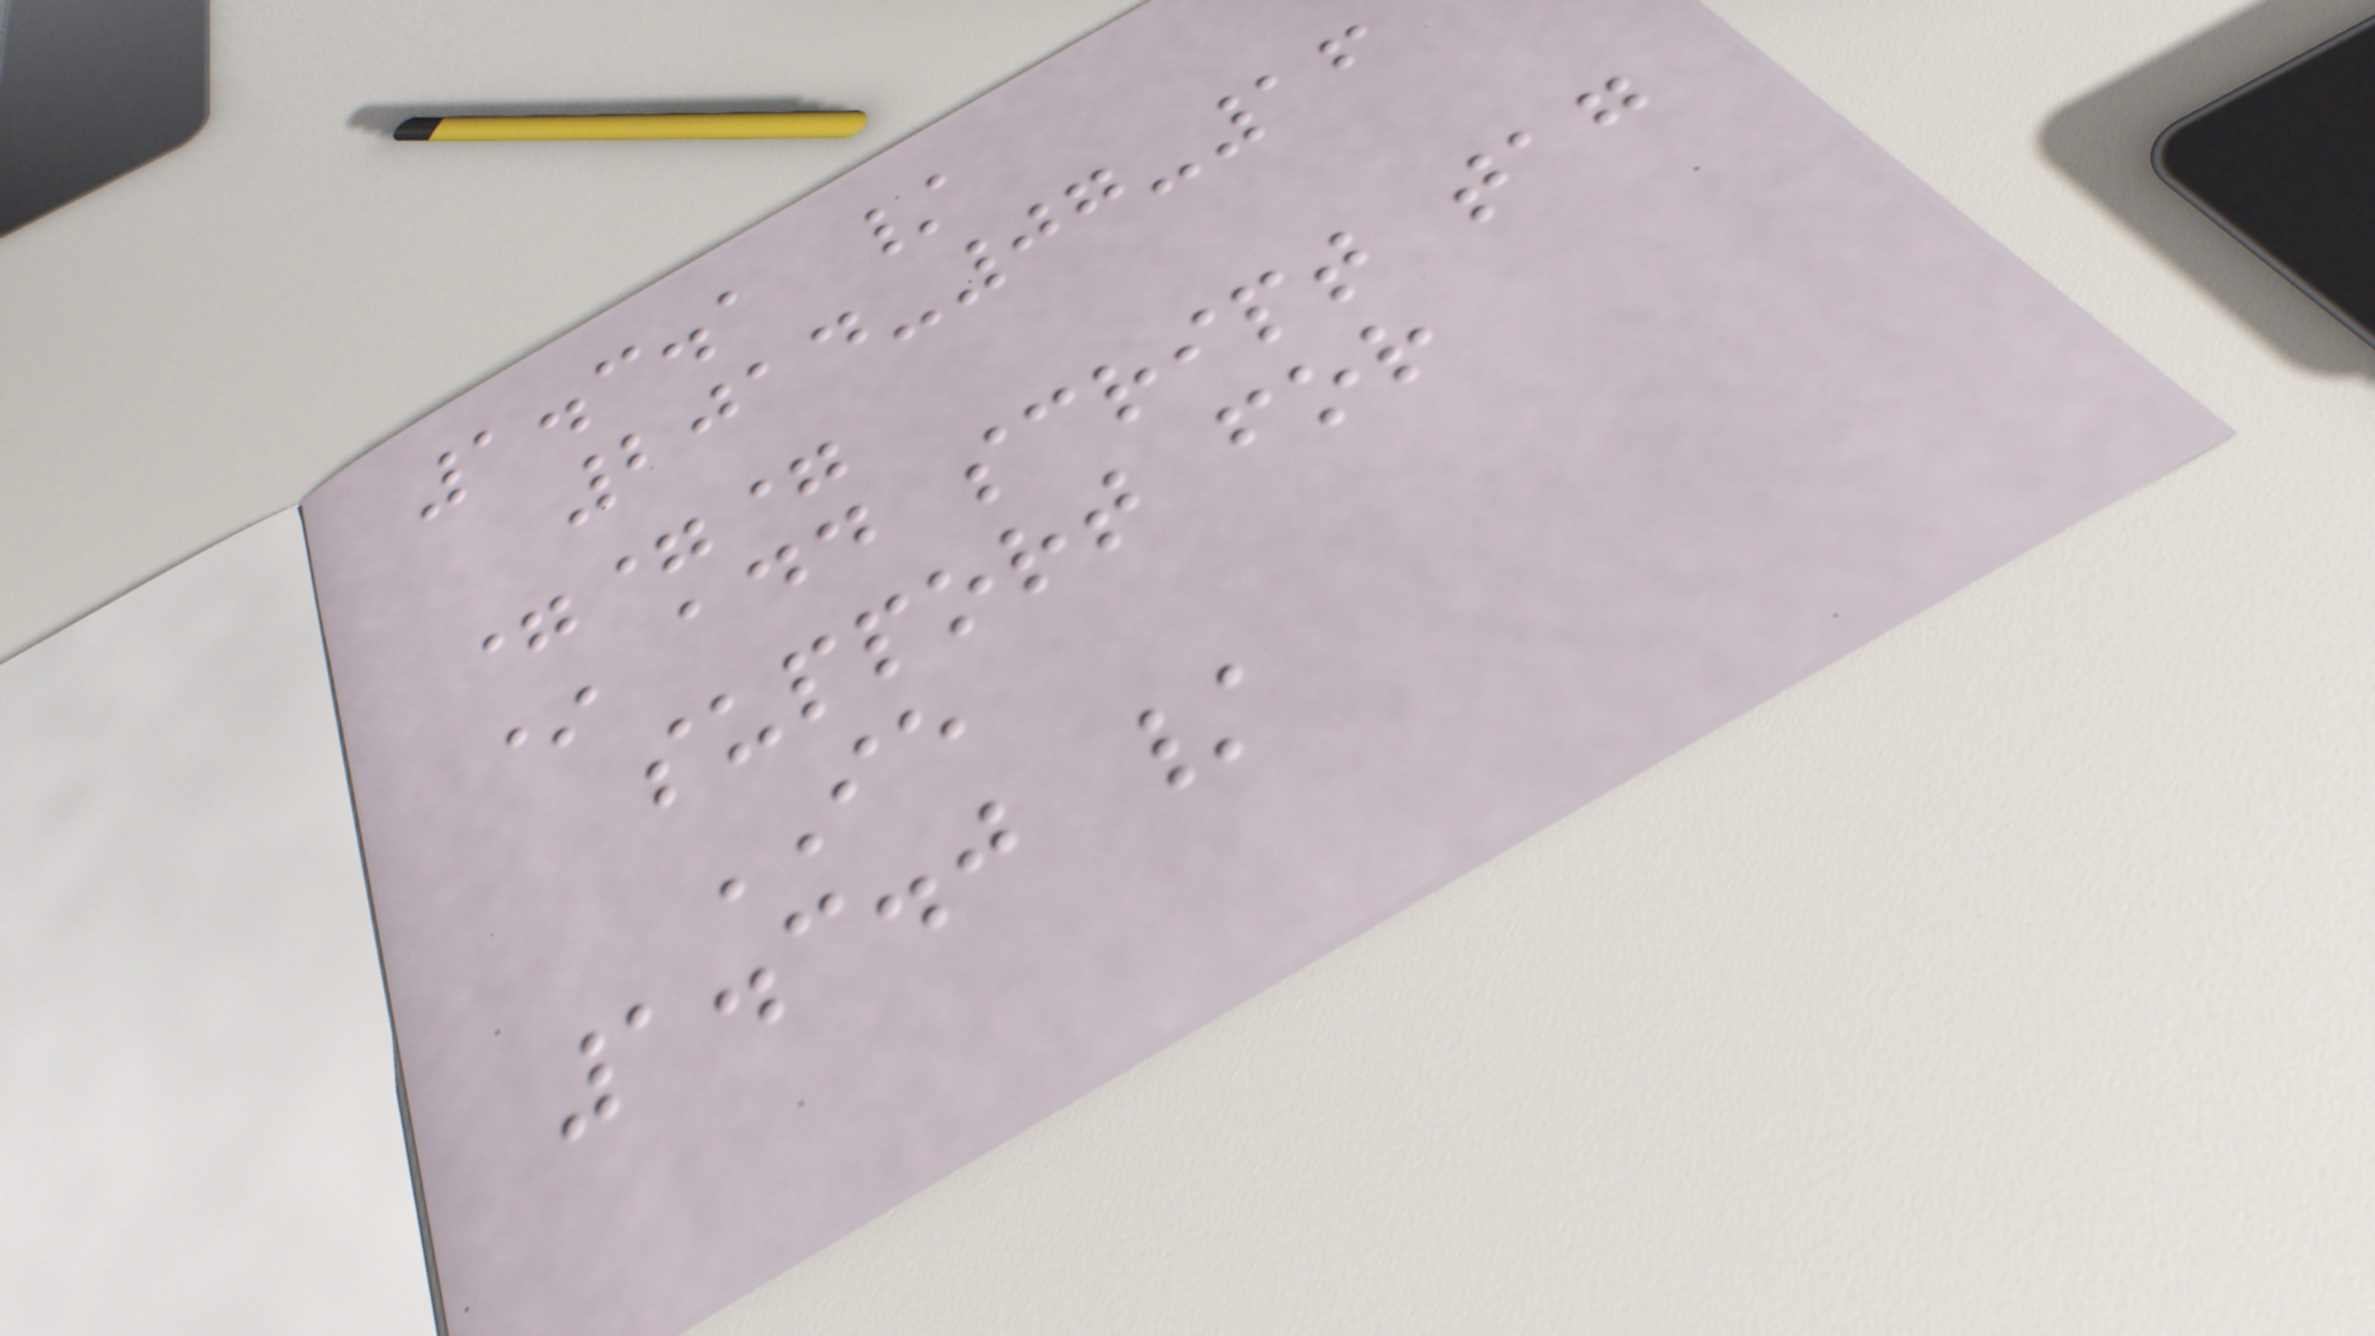1.3.1 /
2014-07-16
===
* add script tag
support for
IE
1.3.0 /
